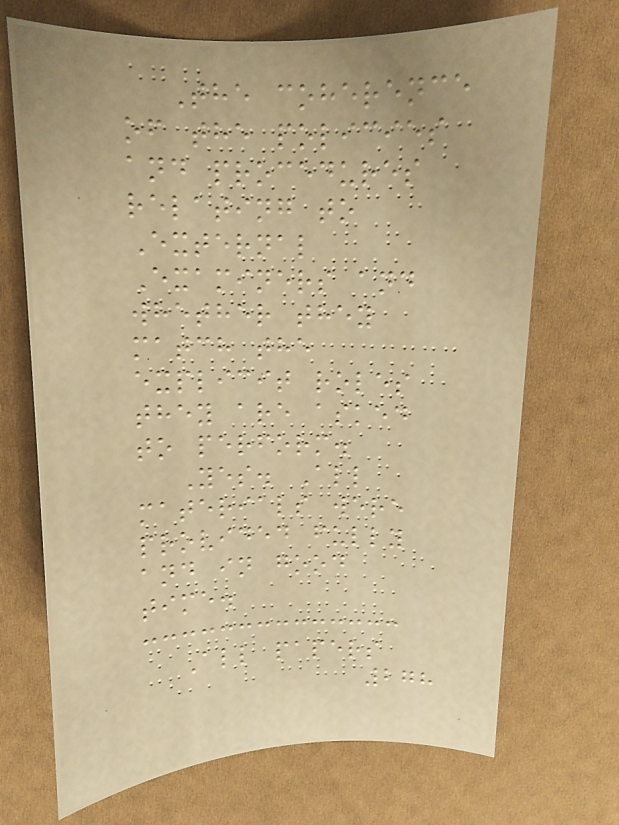The coherence
of the policies
and procedures
relating to
External
Examiners and
whether they
match the
explicit roles
they are asked
to perform.
Yes. All
materials were
provided fully
and in good
time.
All papers
278
